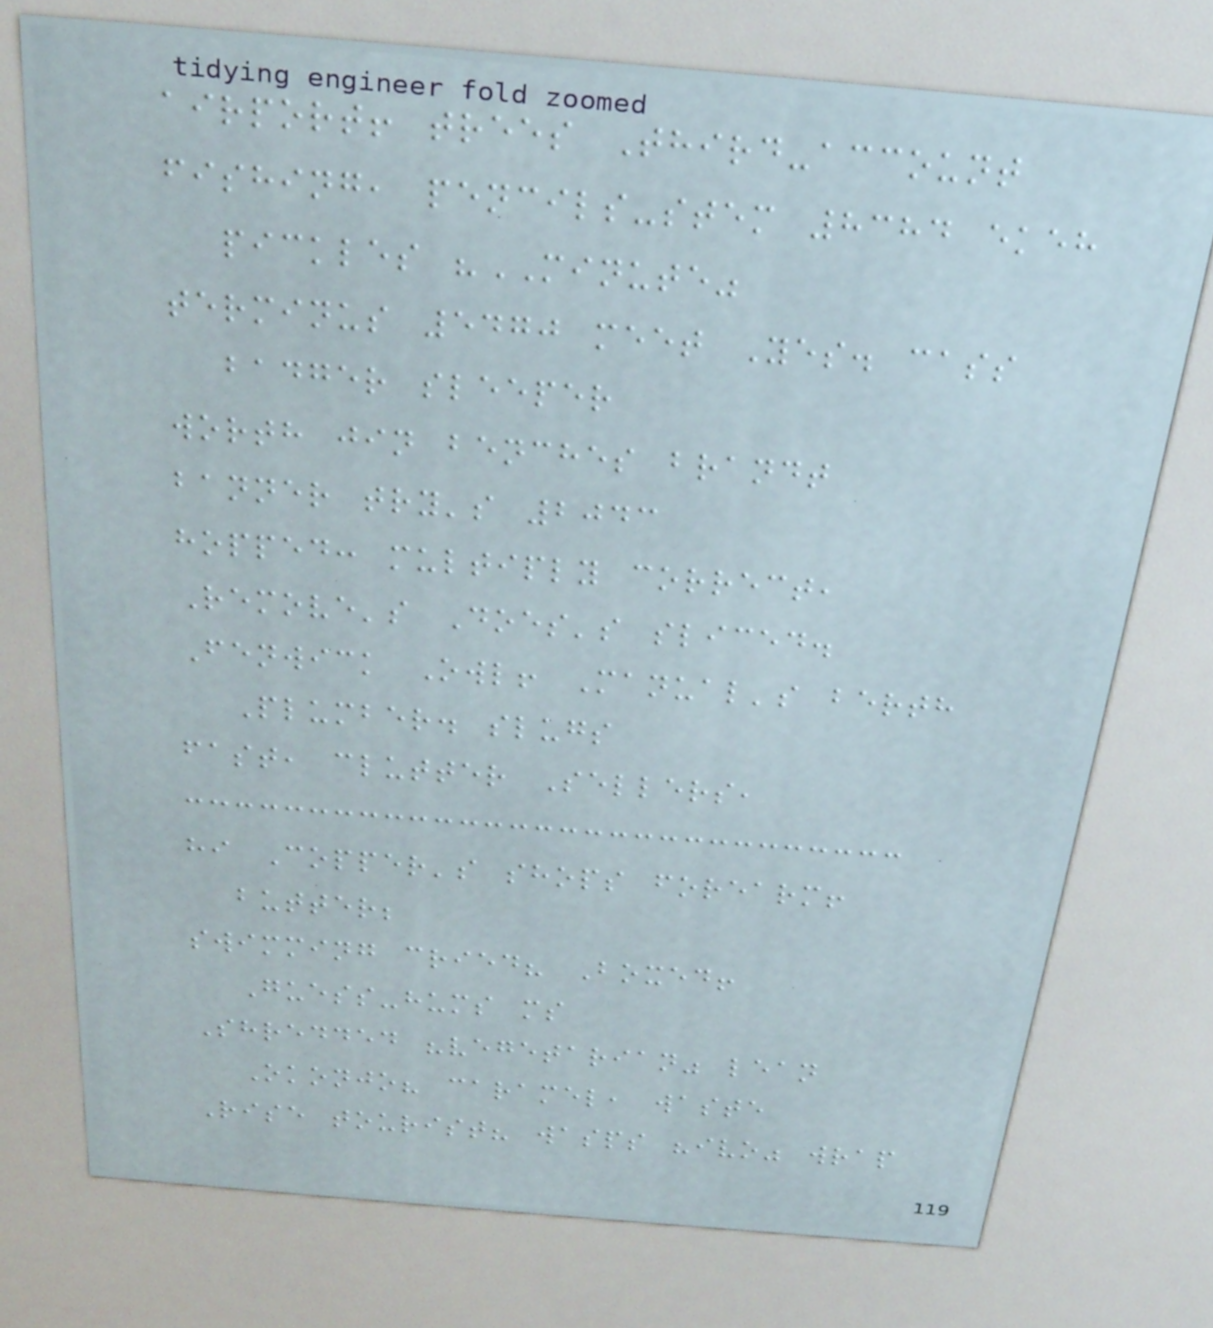airport! trees Third-account
fishing, pencils-stem 8384 ekeh
pickles "MINUTE"
terminus 5470 meet Yes. cass
badger sleeper
worth jin benches brandt
banner try's 2043
hopped: multiply correct,
Remove's Does's sliced.
Fenwick Owl! Manual's berth
Plumber. slugs
fast, clutter Sellers,
hi Copper's shops forearm!
butter;
swimming cried? Boxed!
Guess-hums ms
Shredded "vegetarian" lean
Okonjo? caramel, waste
Rise tourist? wasps "ivo" wrap
